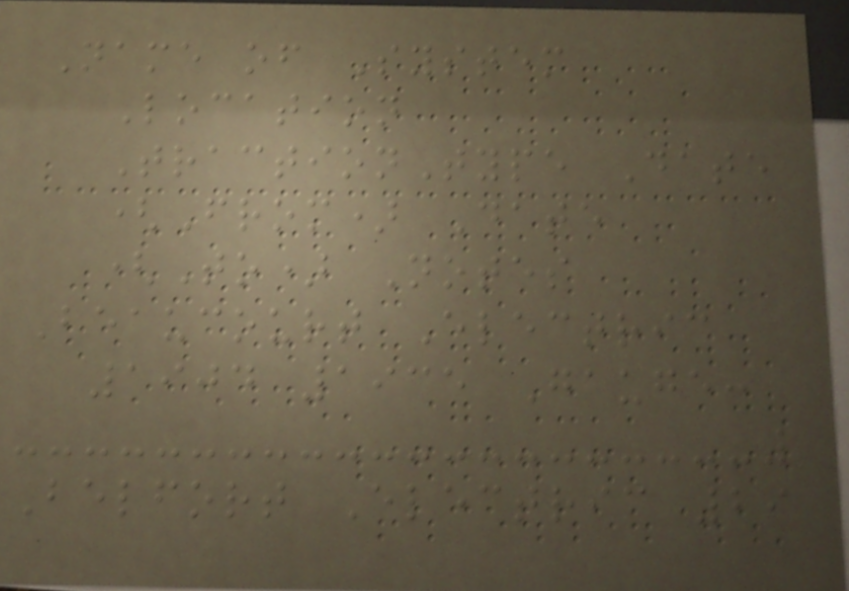Name of System
Location
TractionType Date
(From) Date
(To) Notes
Beaucourt Electric
1904 1935 Gauge:
Belfort Electric 29
